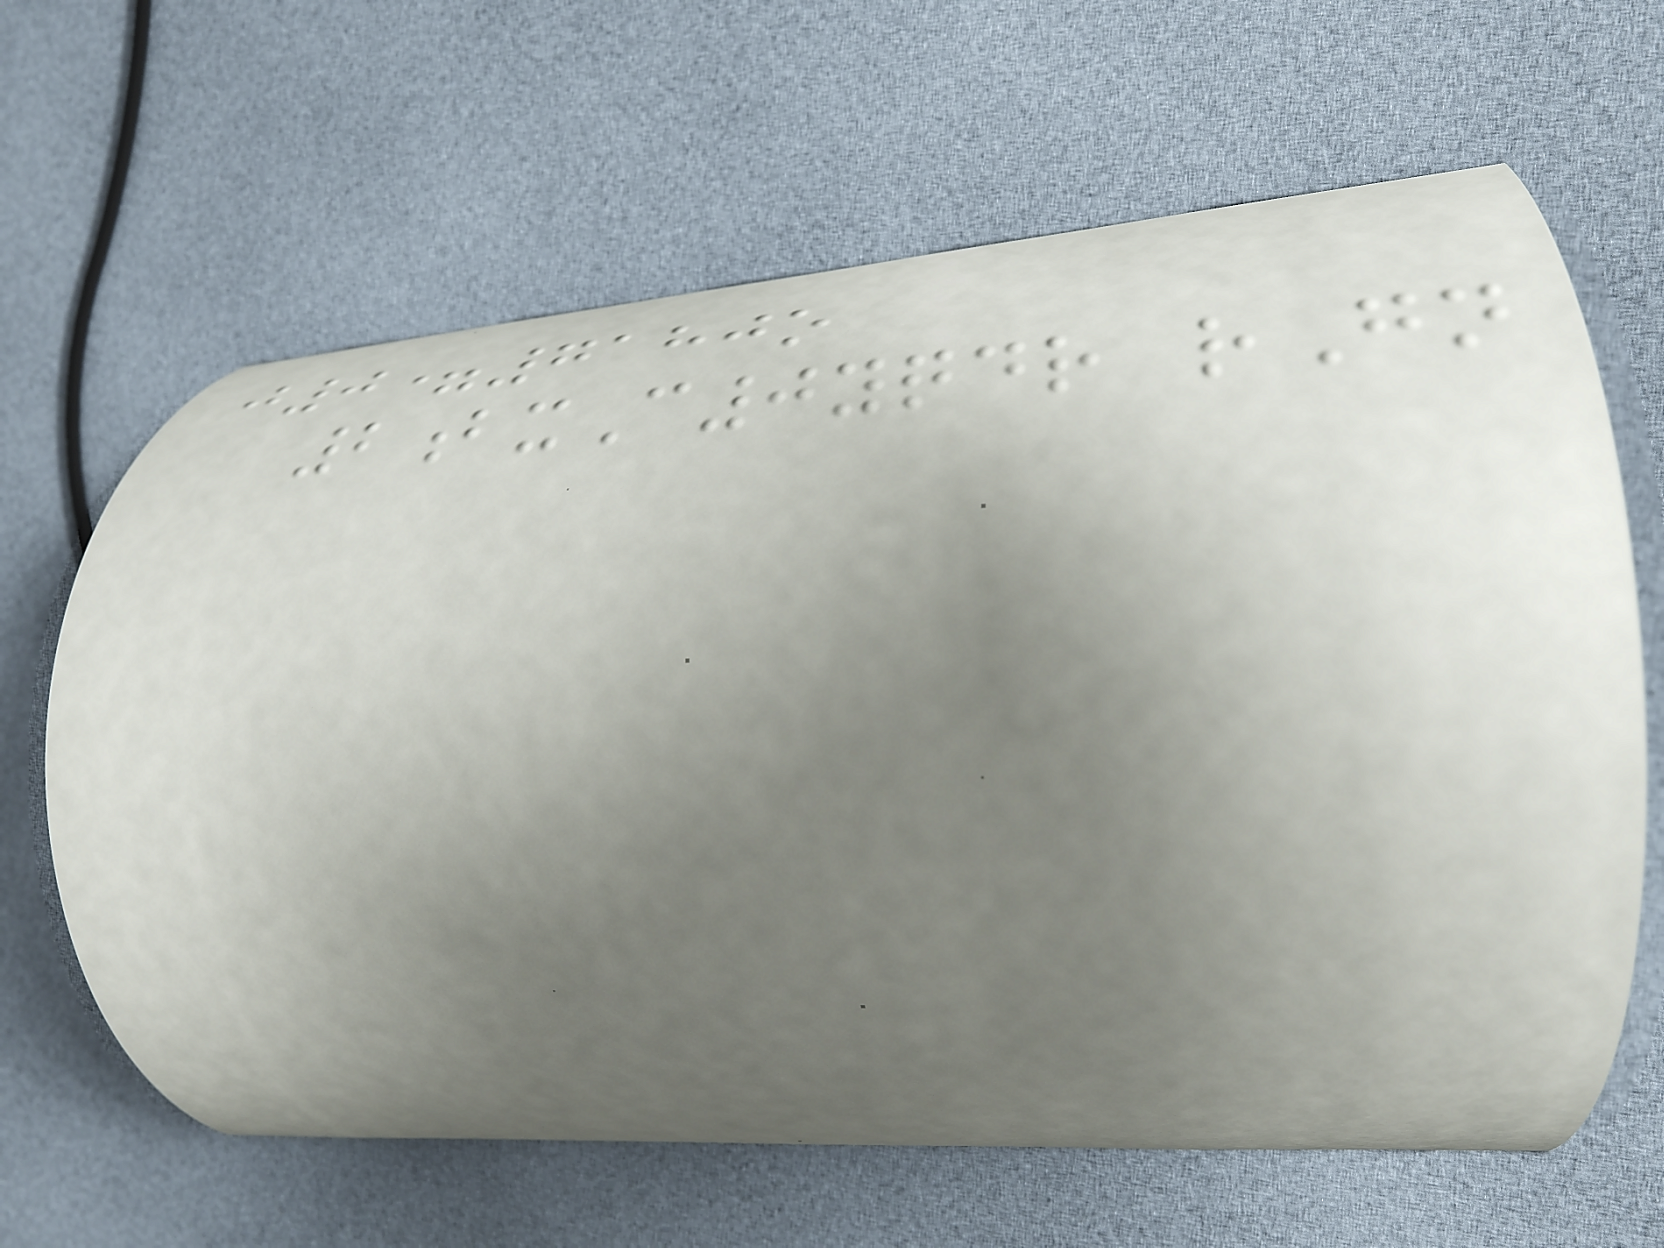j0=7180o
2bxC0yqdr rGn
